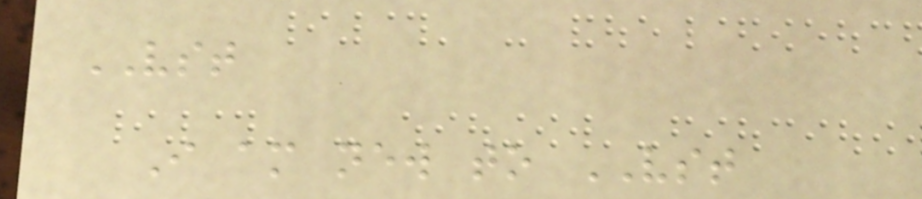VST
I am new to VST
